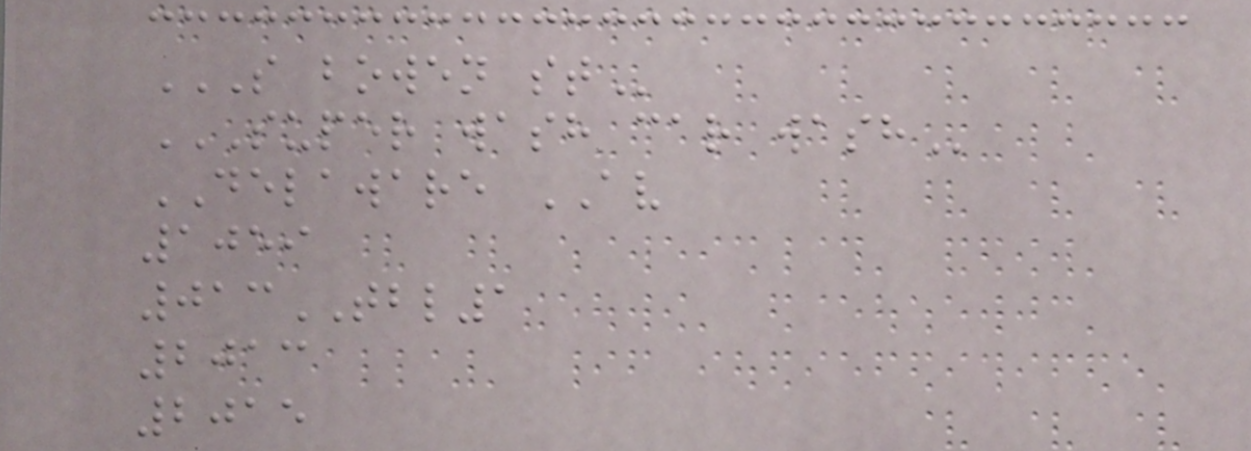S BOWEN ST
SUPER WASH CAR WASH
DELAWARE AV
1059
013TBL1
2013
2015
